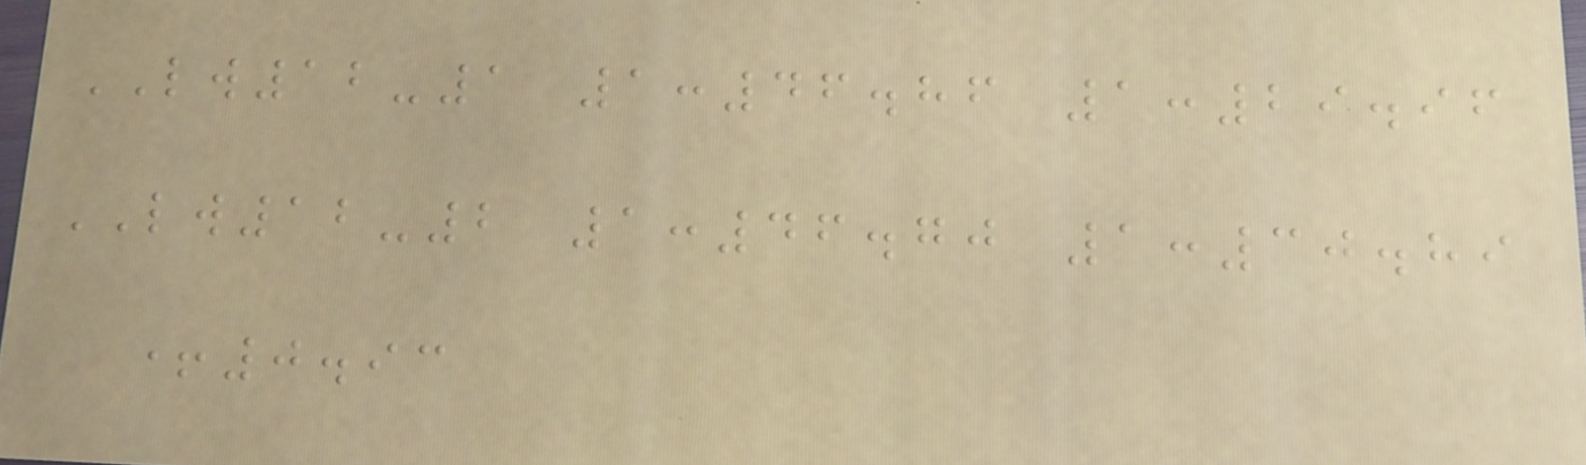LW12-1 1:46.86 1:29.96
LW12-2 1:46.70 1:30.89
+0.93
